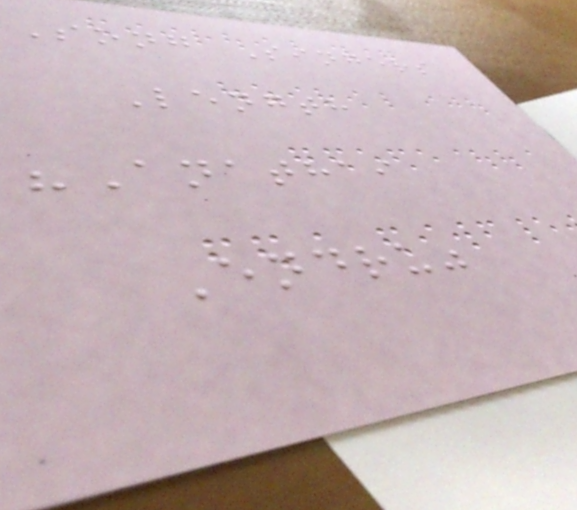Song Singers
Length
"Anathai
Endru"
